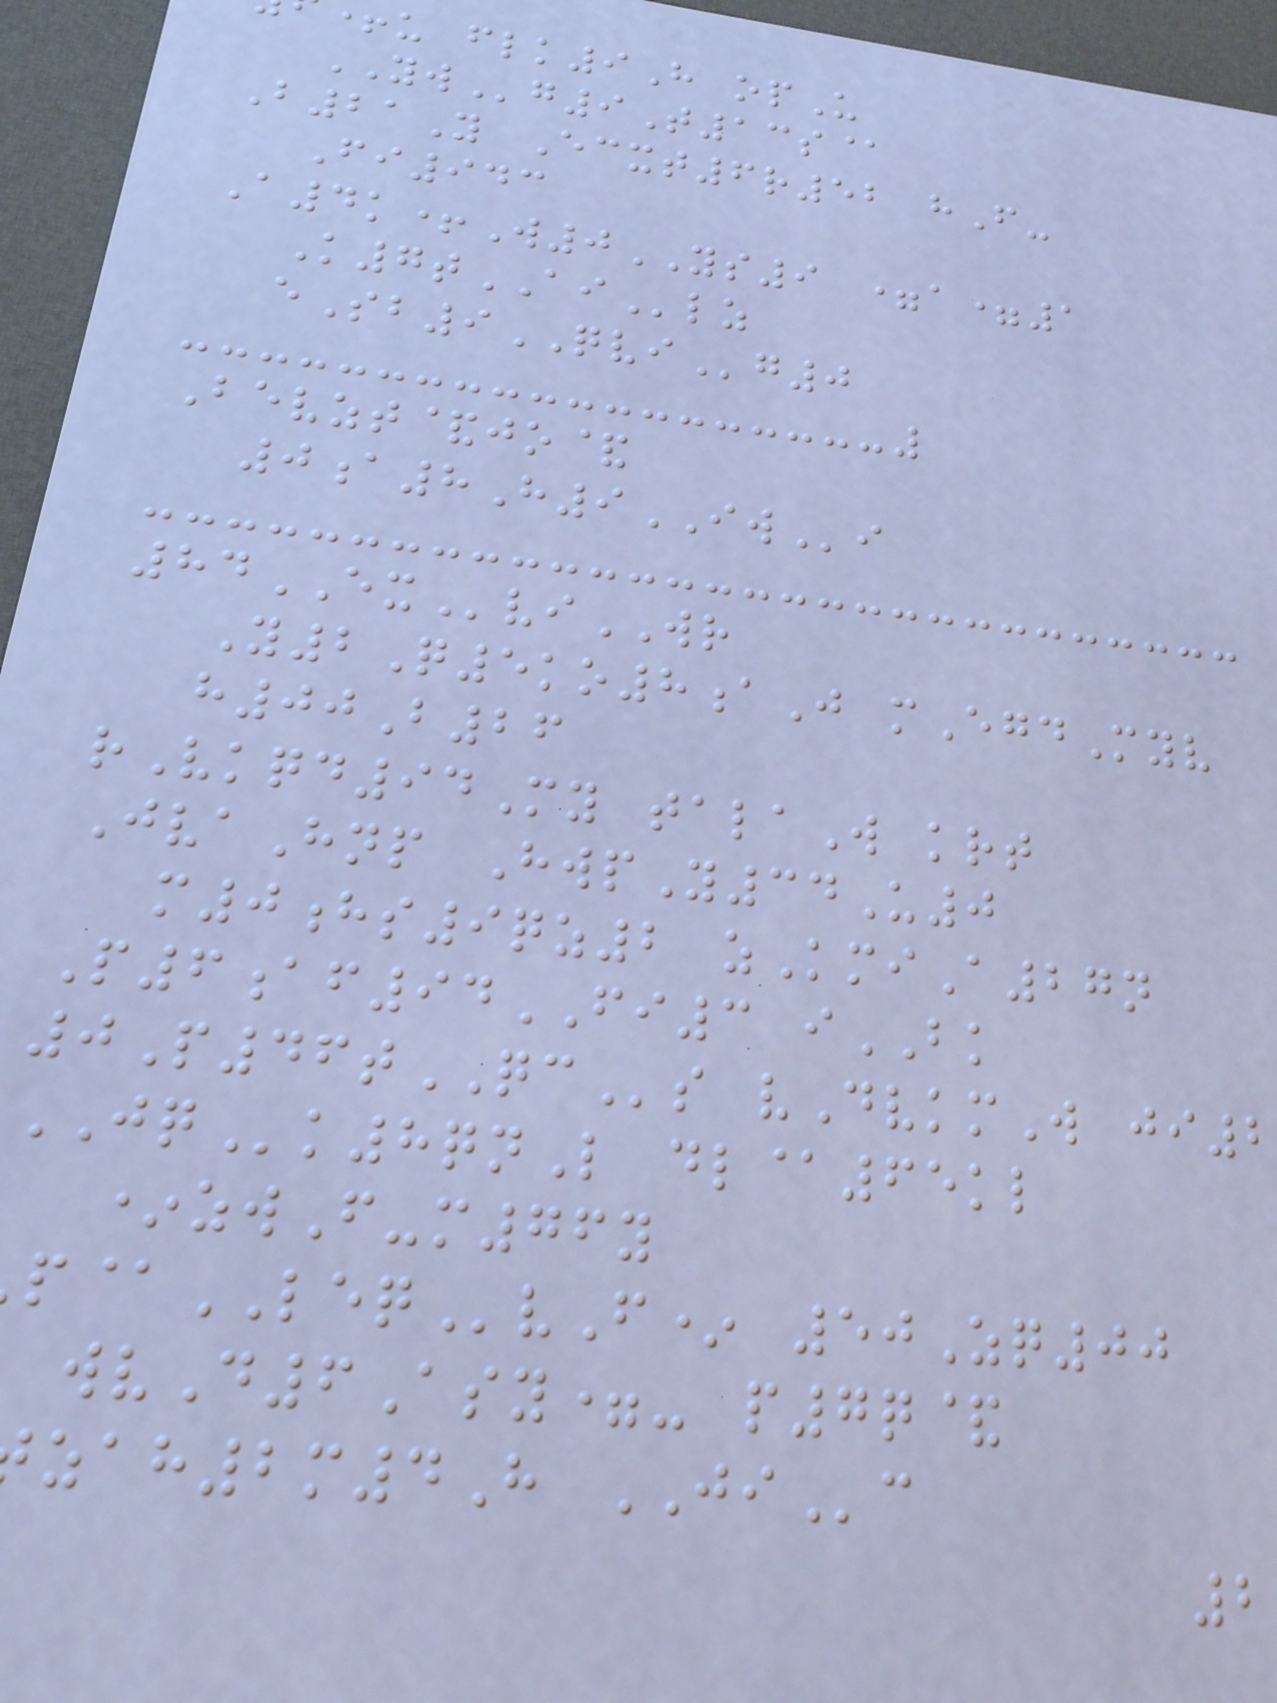u flk9H opU
YWg9T13s@
B21Y Ecxt6r52 hF-
Fi943
A4k+W0YS9 =a=1
K7tAIlz
eSb9QVIg0
Bevzt&jo&
0a8H9IWi
84EXviWR
Y2Q5ko8aJ mEgdMyv
h00B26
rVkqd94My talaW krt
JvaHnp HwpY34U0
m0hs9qz2 zKmiA27n
P6af94FI3 iBK
0P46tQCs vDvkmW ji2
JQk8qnL dl@65kl
*zwF-m76y
@LEQvF* 50Zq00
wvD6Asy=- p7q&
zah2m4H JIc
